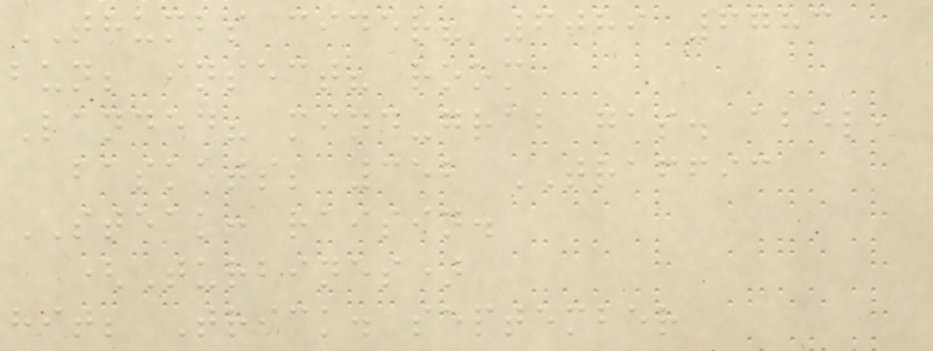THUMBS cider? 6089 6783
bun; insect? room
Landed? mind-grab gas. abel,
baskets; 352 TRAFFIC
STEAK: raisin.
(Turbines)
hit; Trick. september
